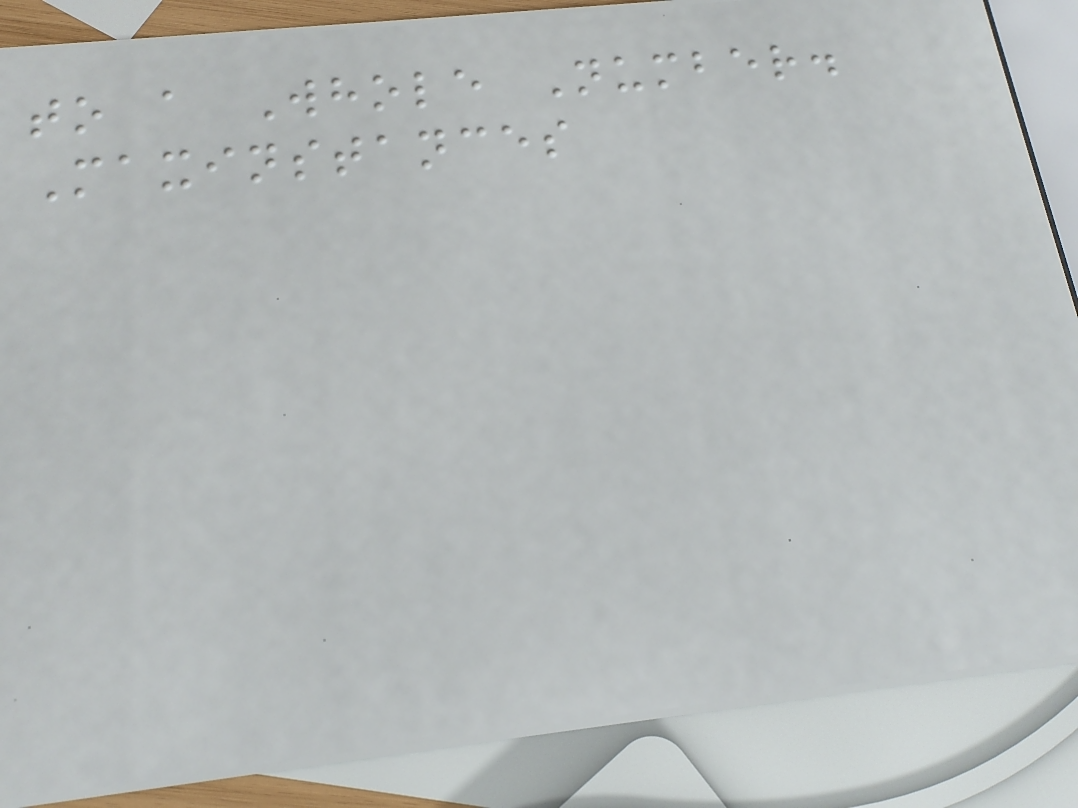to a Whole Number.
Maxinstances
